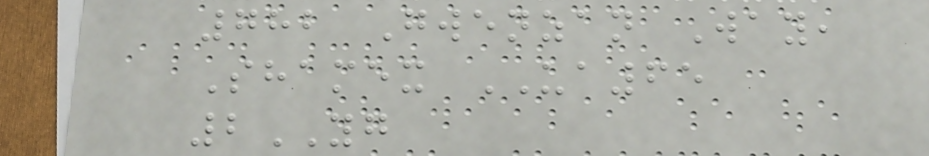782 Gwenzan Way,
Shamex UA65
2YG
